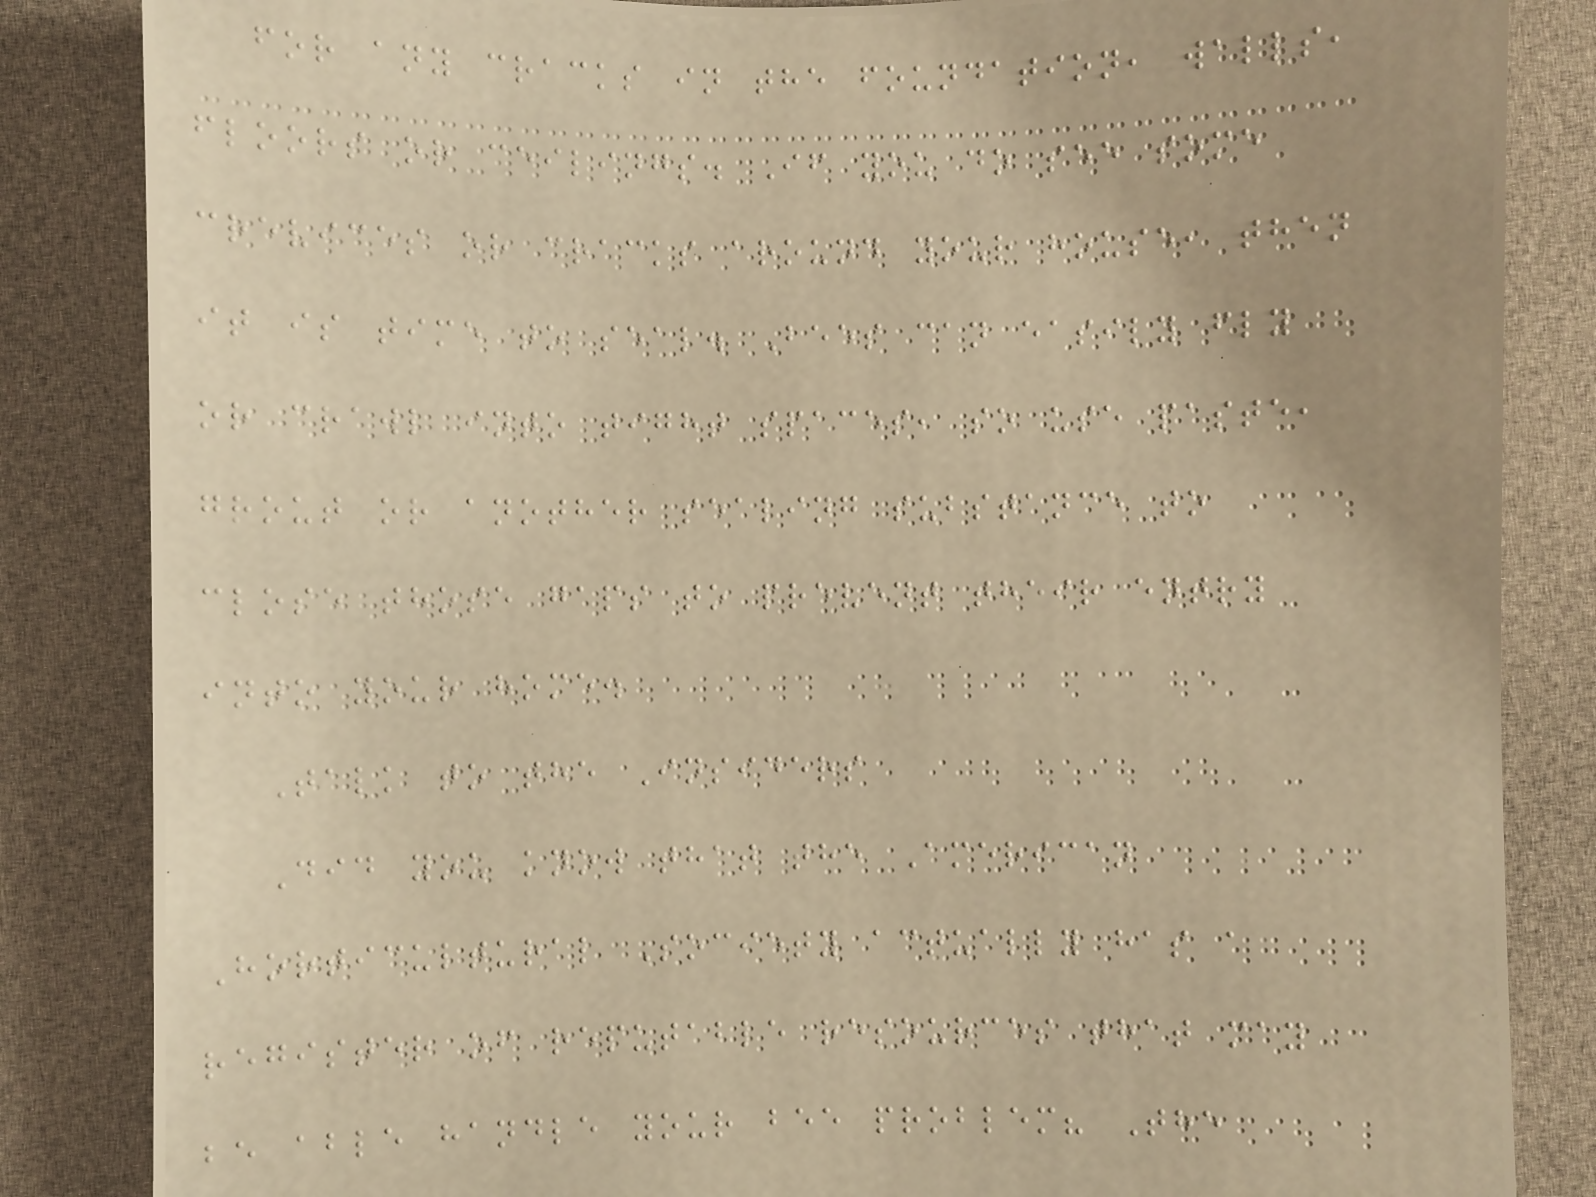for any cracks in the foundation, walls,
floors or ceilings. If you do see some
crevices or cracks around your house, then
it is time to seal. Bees can easily fly
or crawl into tight spaces, so use paste,
grout or another sealing substance to
close those gaps to prevent their entry
into your home.
Talk to the Insiders
Did you know that the American
Horticultural Society actually has a
register of reputable resources that may
be able handle your bee problem? The
